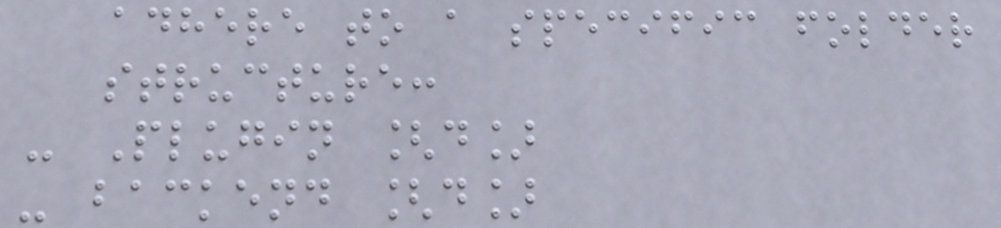adhere to a specific folder
structure:
- Plugin [d]
- backend [d]
